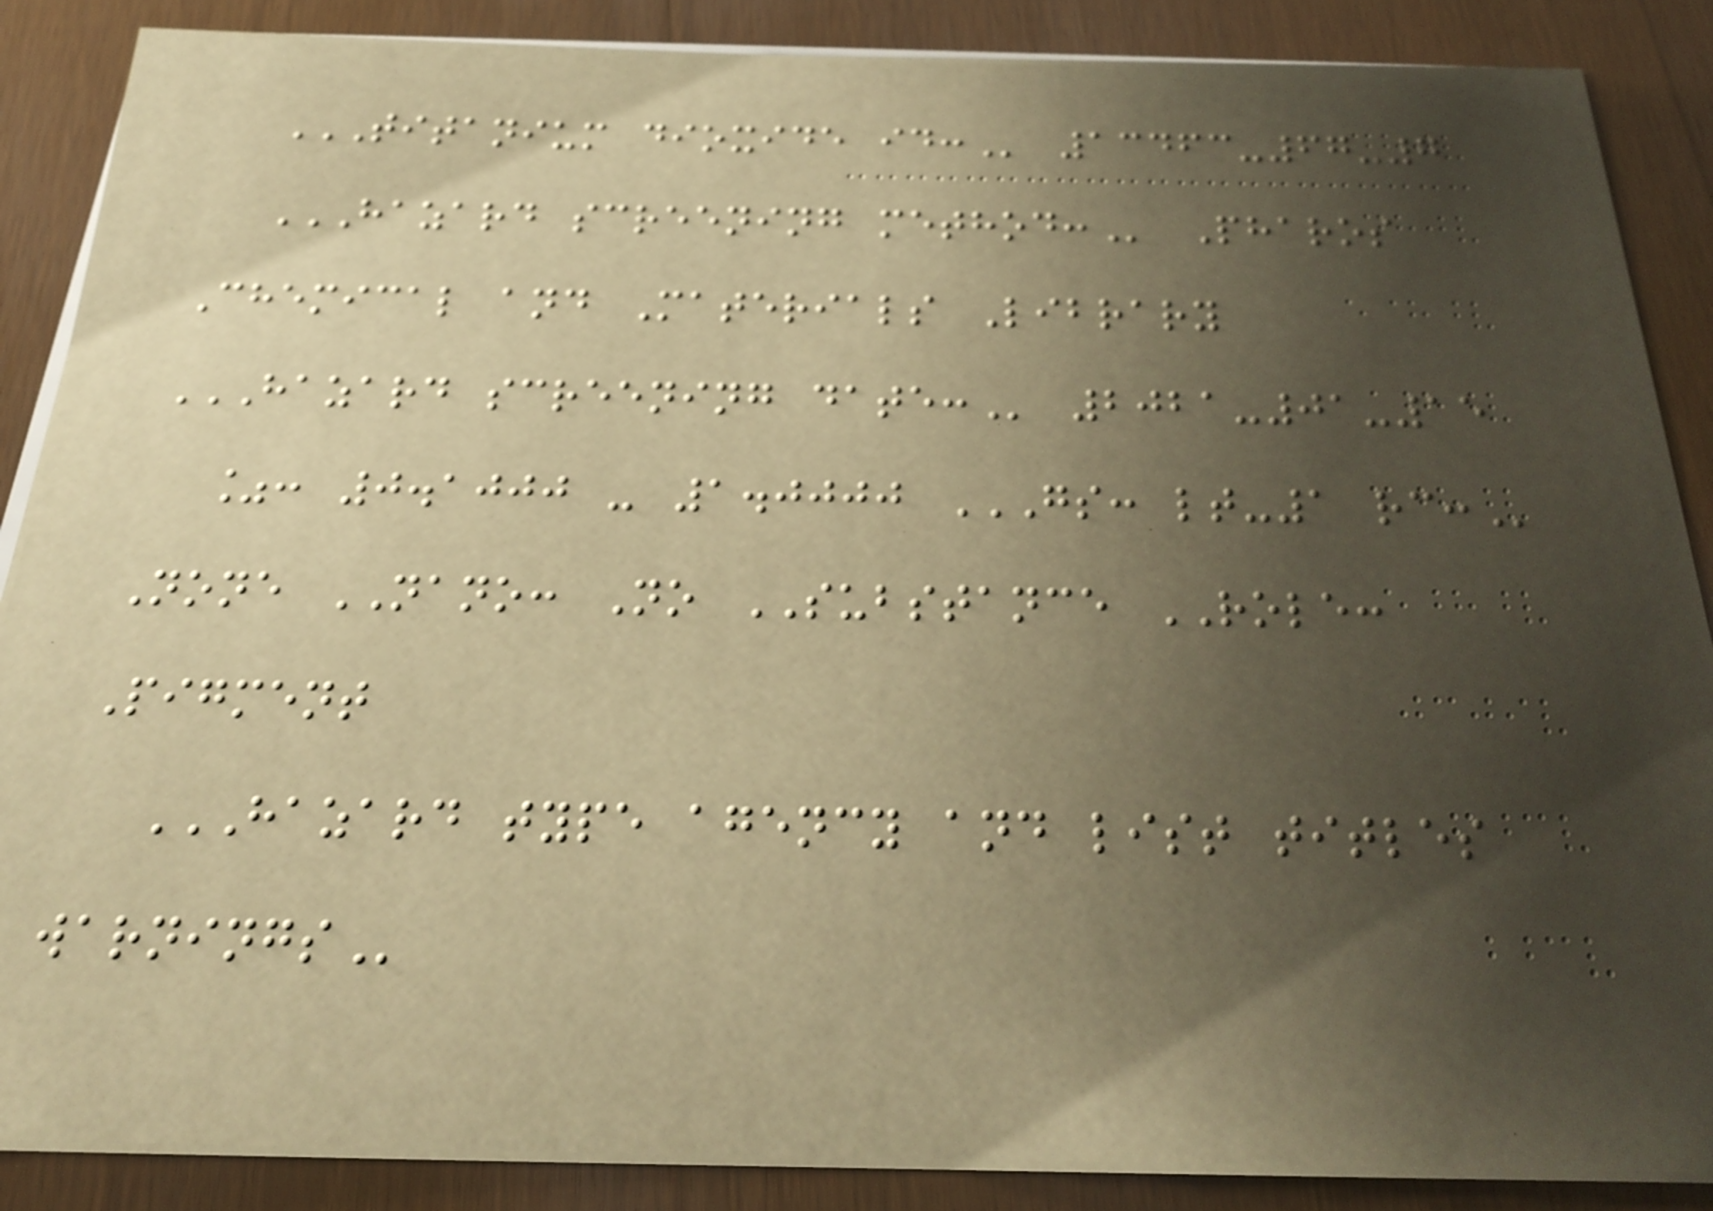TITANIUM DIOXIDE ID: 13463-67-7
HAZARD SCREENING METHOD: Pharos
Chemical and Materials Library
HAZARD SCREENING DATE: 2021-01-15
%: 0.1000 - 1.0000 GS: LT-1 RC:
None NANO: No SUBSTANCE ROLE:
Pigment
HAZARD TYPE AGENCY AND LIST TITLES
WARNINGS
